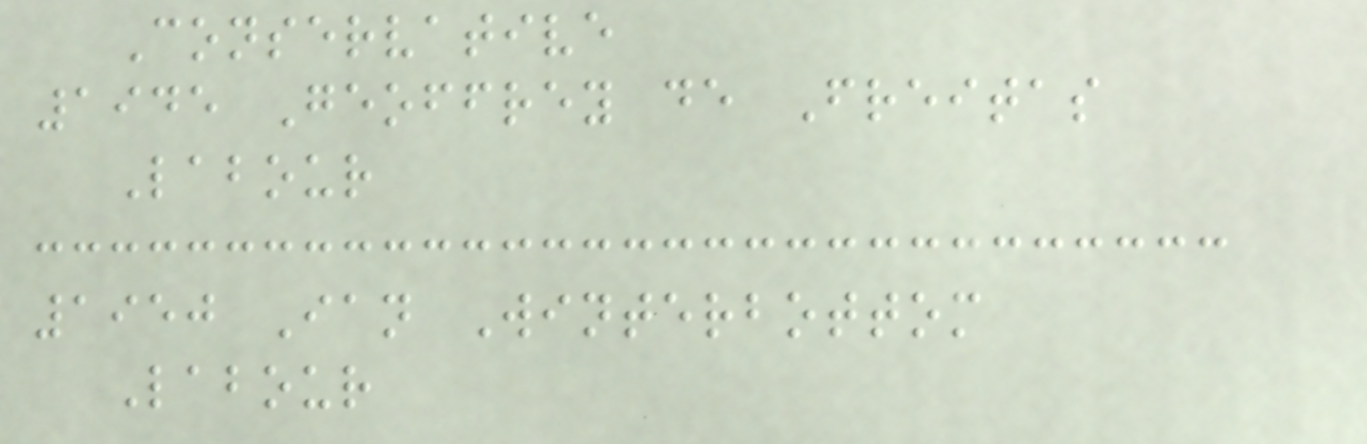Conservative
1945 Geoffrey de Freitas
Labour
1950 Ian Winterbottom
Labour
